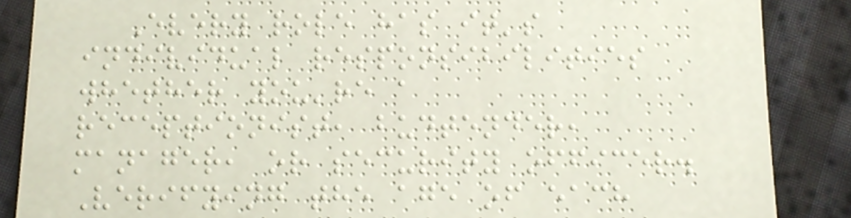Every role has it's
individual responsibilities
whether you're a
receptionist, budtender,
manager, or security officer.
Verifying the age of each
